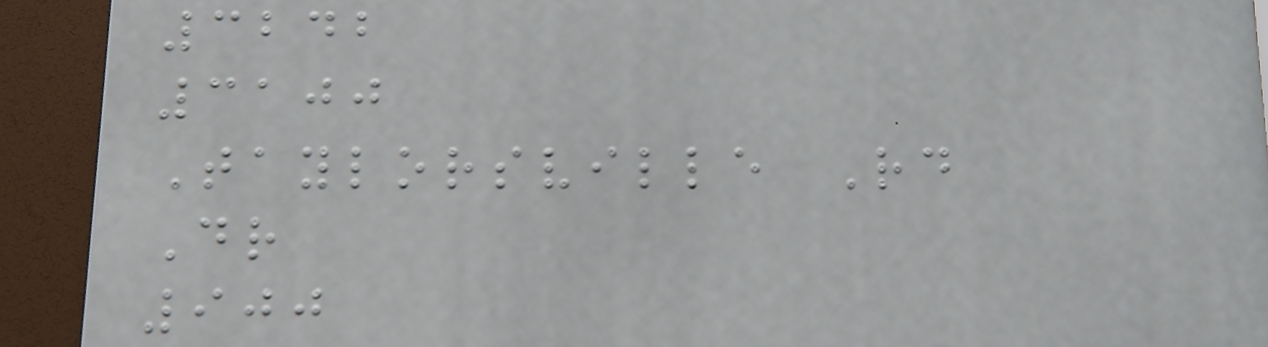3242
3100
Taylorsville Rd
Dr
900
